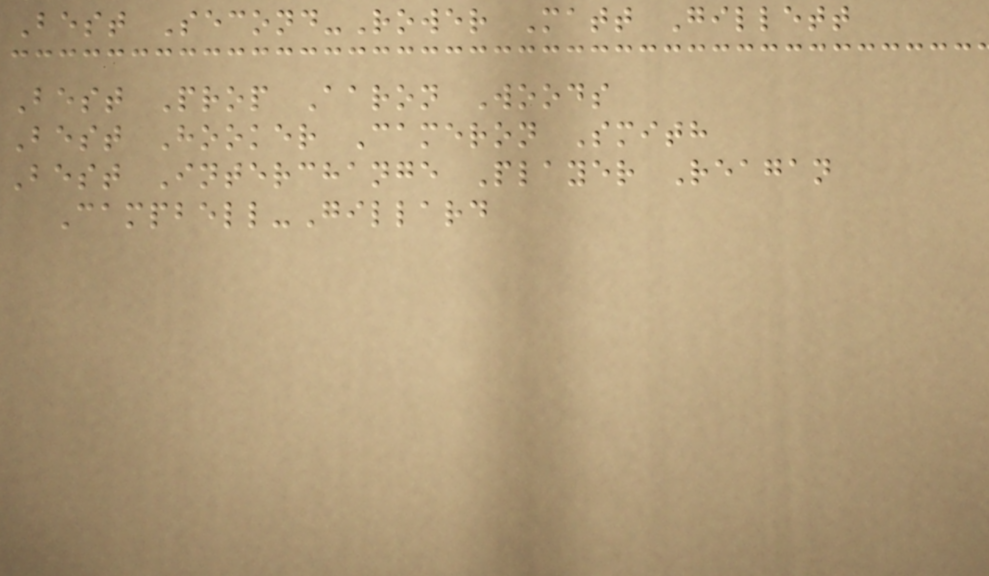Best Second-Rower Matt Gillett
Best Prop Aaron Woods
Best Hooker Cameron Smith
Best Interchange Player Reagan
Campbell-Gillard
